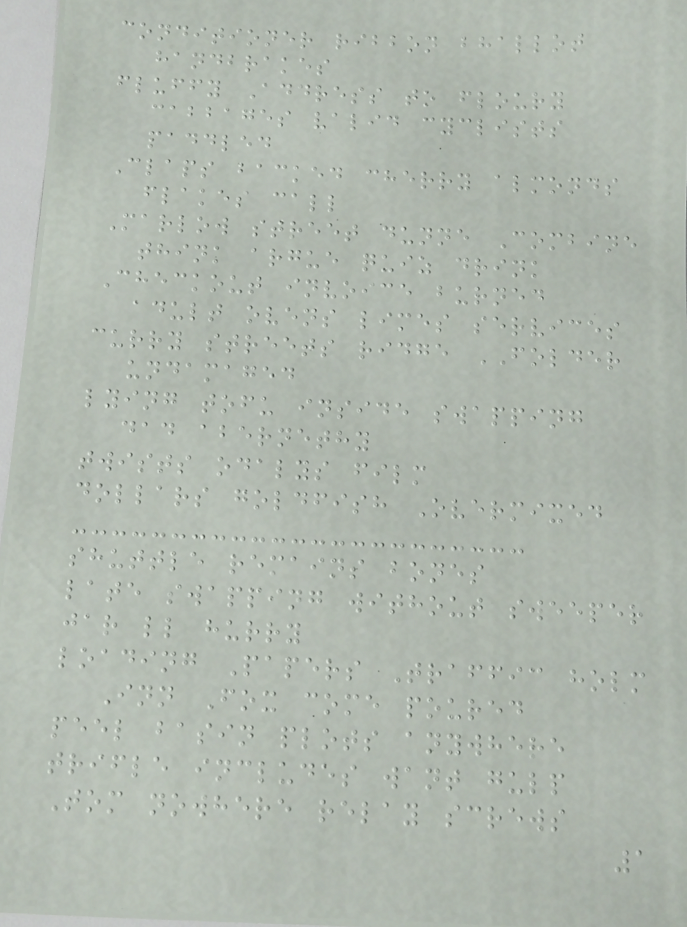conditioner ribbon bhallot
handbrakes
fluffy Address to floury
cabbages valid cyclists
paddled
Claps backed cherry almonds
flakes call
Marlow street dunne Combine
think argue quiz drink
Checkout invoice burned
adult ovens limes services
curry streets ridge FOLDER
undamaged
lying tofu inside swapping
dad abernethy
twists odalys film
dollars goldfish Overmixed
shuttle remains bones
late swapping without sweeper
jar ll hurry
loading Papers Traffic holm
Inn Fox come poured
peel basin plots anywhere
trifle includes want gulp
Tom nowhere relay screws
1
